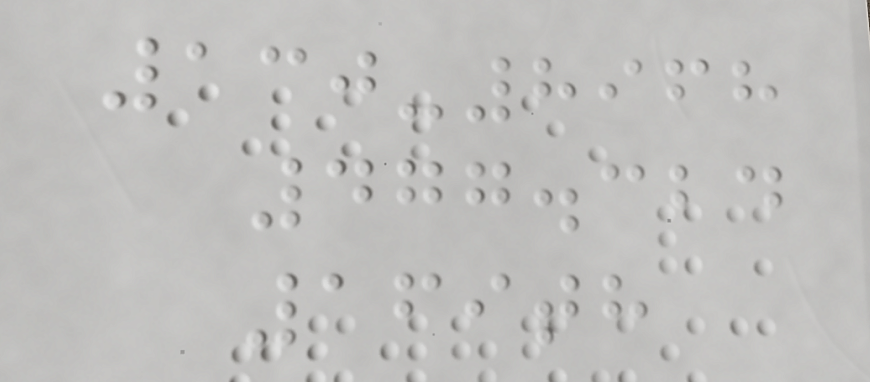130-8968
477.324
169th
